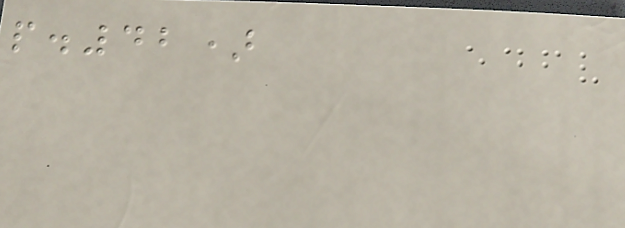p.42)
